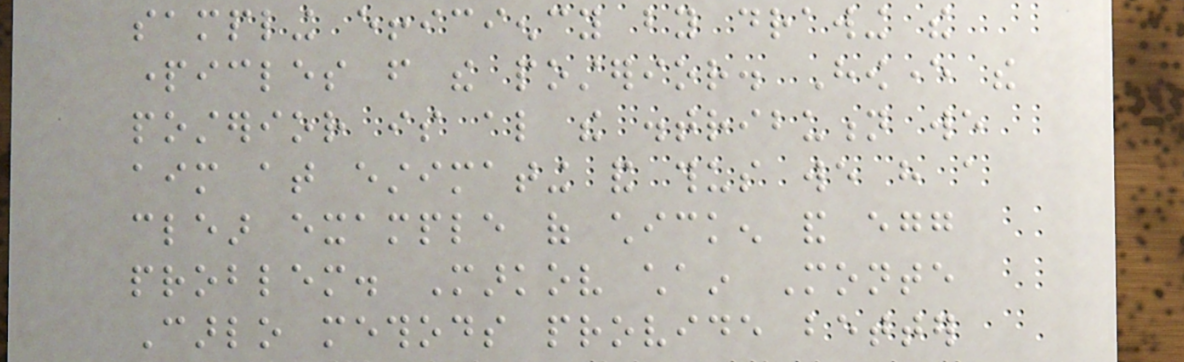sampling efficiency by drawing the
particles from the posterior. However the
posterior is also the distribution we
aim at estimating and thus we have a
clear example of chicken and egg
problem. Markov chain Monte
Carlo methods provide better
